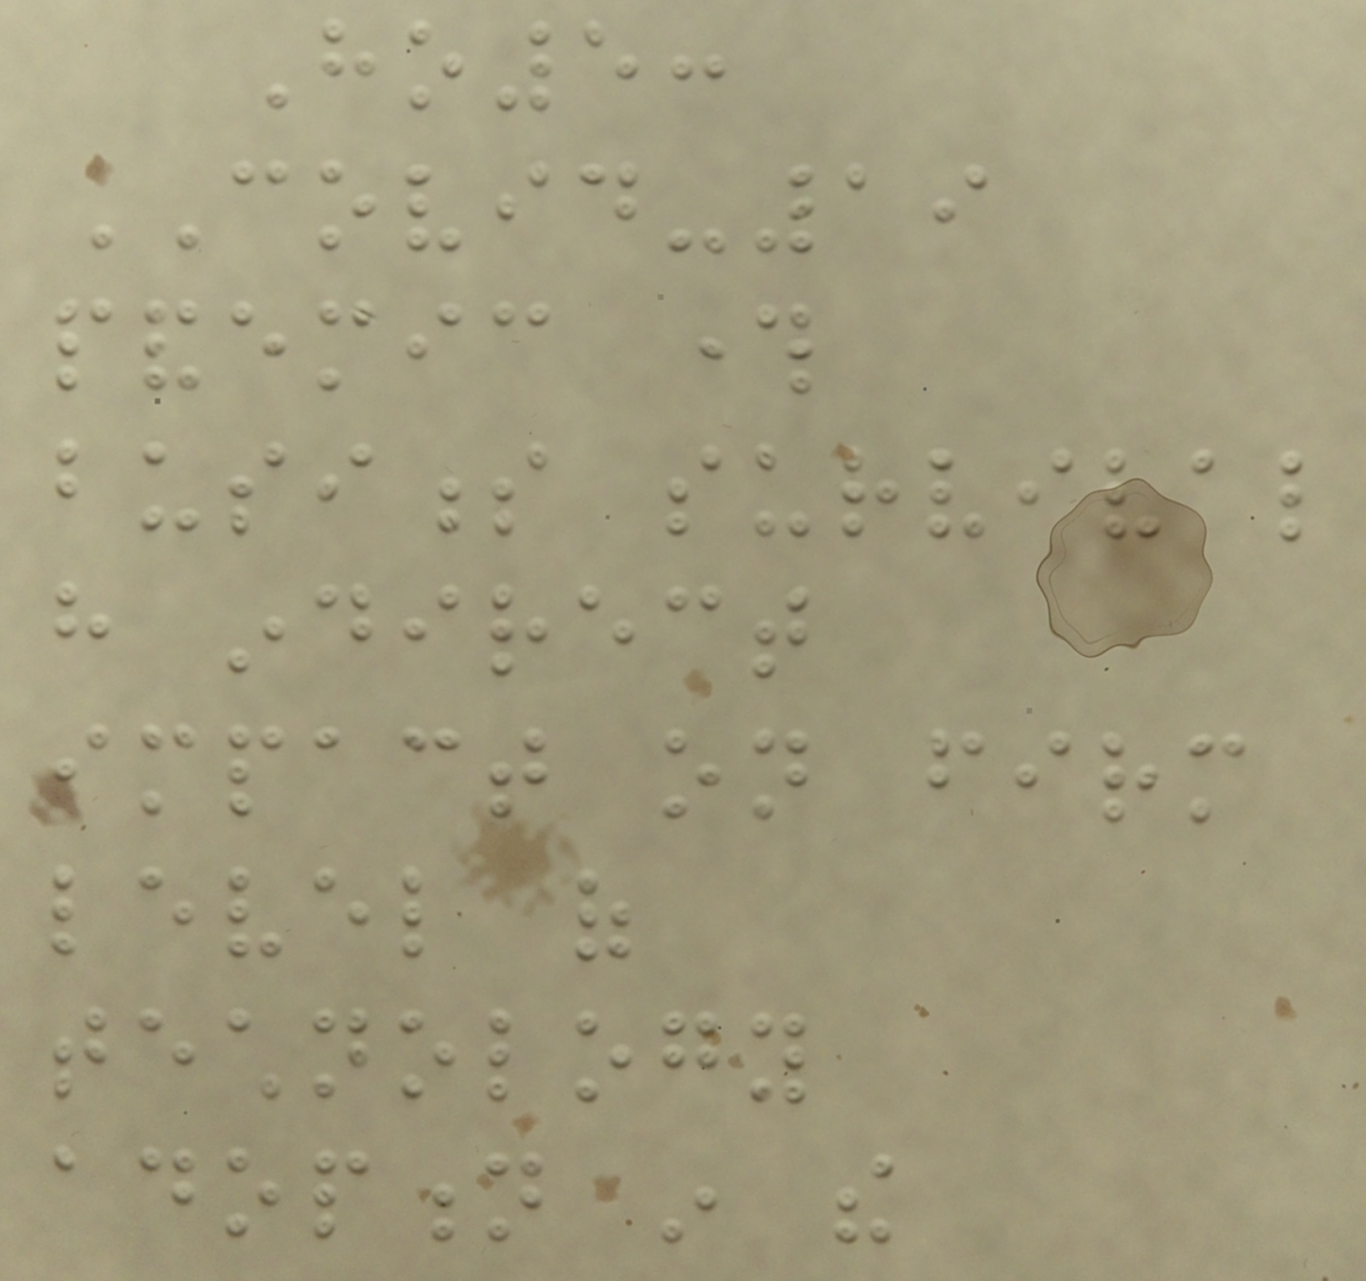Ho5:
COVID-19
pandemic through
business survival
have indirect
impact on firm
level of
technology
adoption in the
